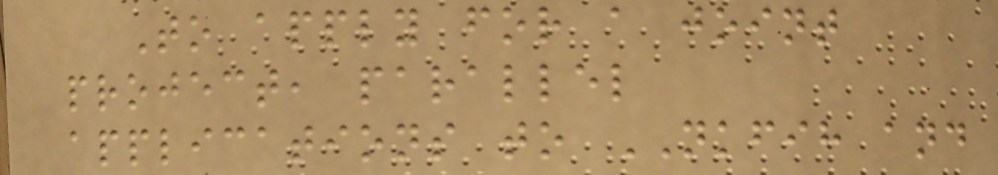To apply for a joint
project, parallel
applications to NKFIH and
